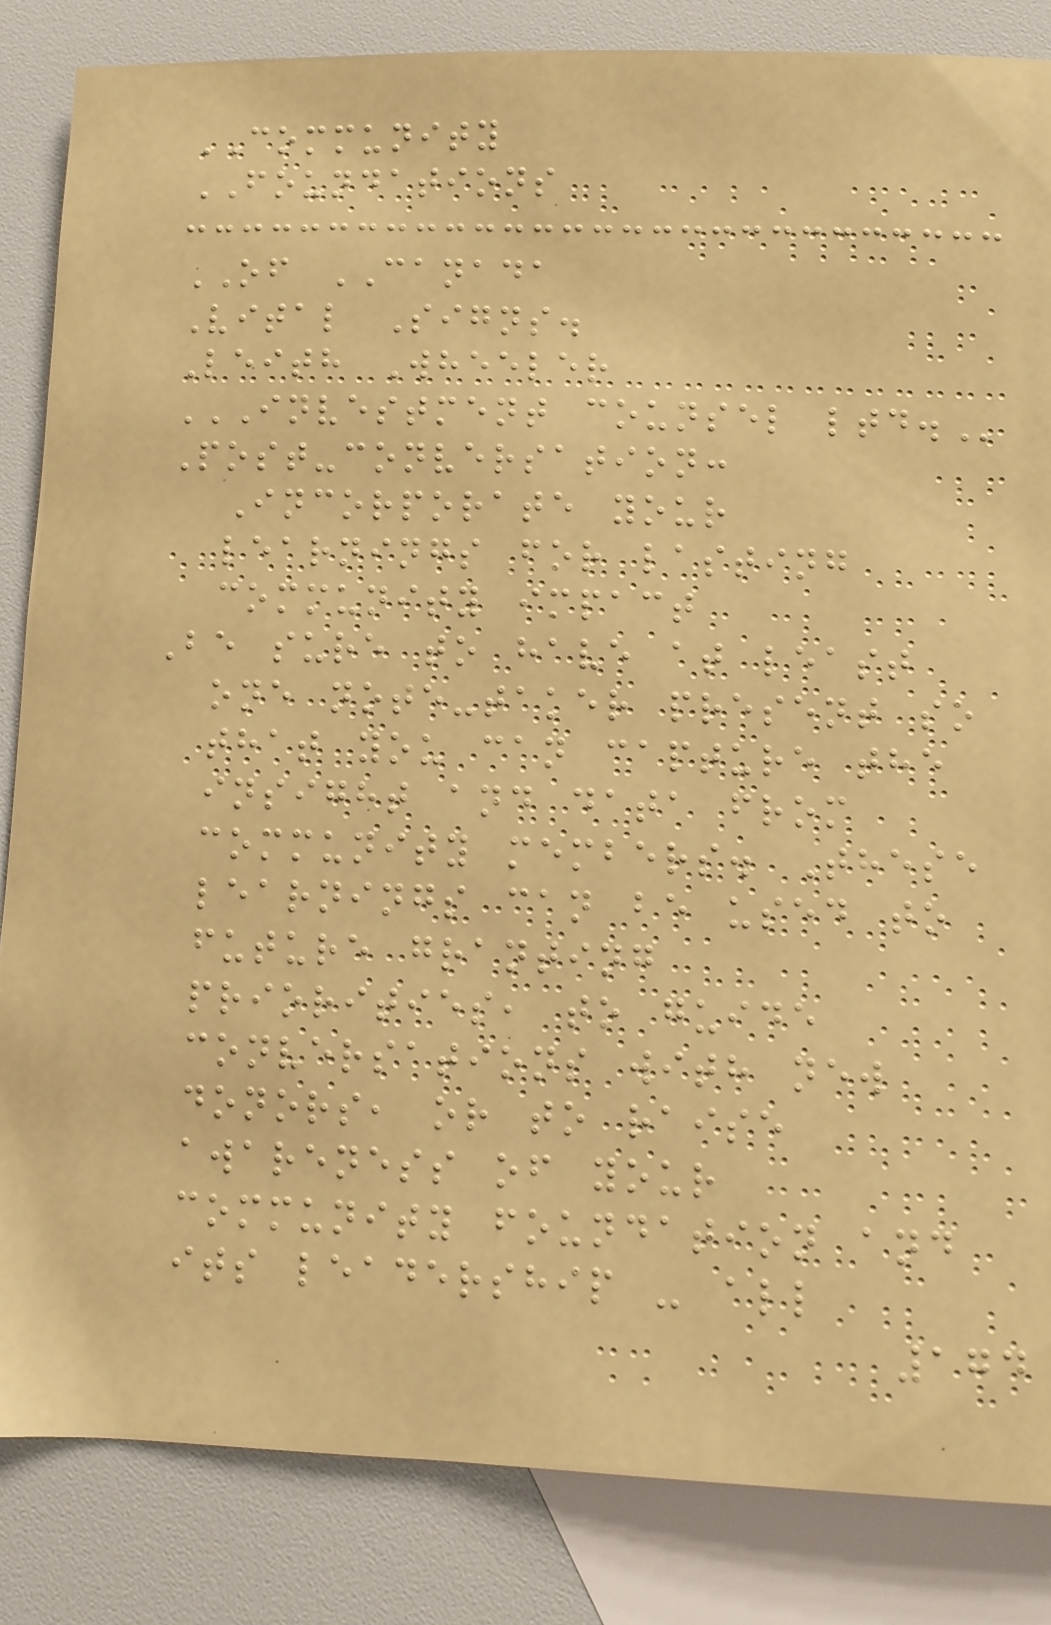COMMUNITY
FOUNDATIONS
OF CANADA
Vital Signs.
Leith Wheeler
INVESTMENT COUNSEL LTD.
Post-conversation:
Incorporate your
learnings for lasting
community impact
Be sure to have at least
one note-taker present so
that you can capture the
insight and data from
community members. These
learnings can be used to
future granting
priorities, to guide
conversations with new
donors, or to raise
awareness of your
community foundation and
its leadership - all
174
